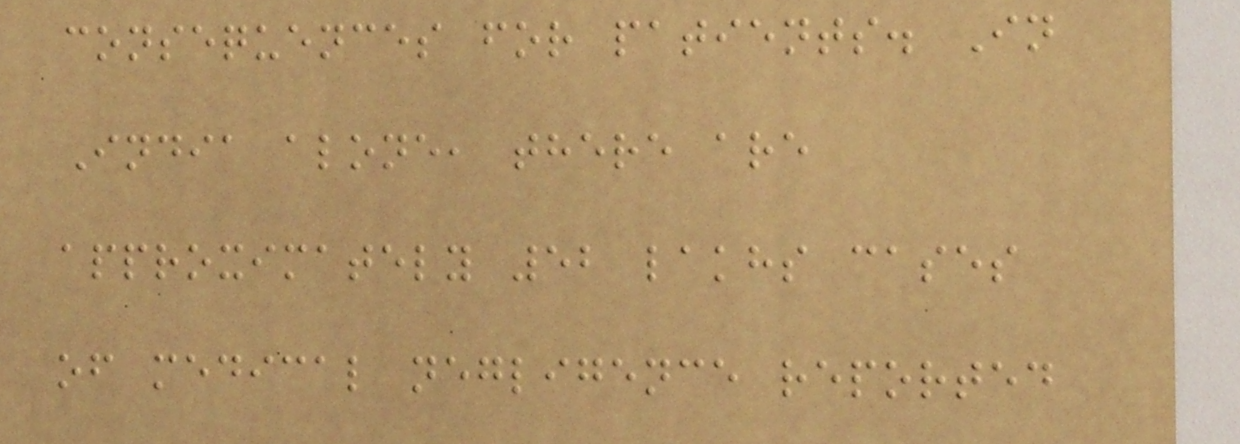consequences for patients. In
India alone, there are
approximately 52 lakhs cases
of medical negligence reported
